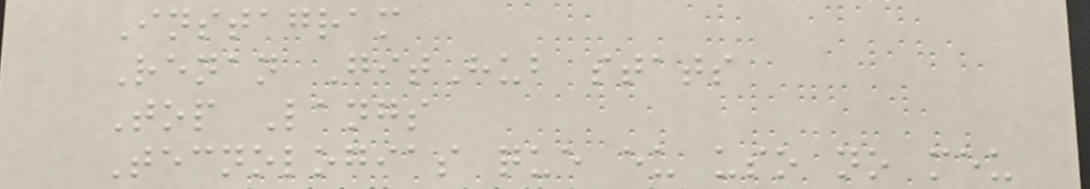Instagram
Renan GitHub stats
Top Langs
Tecnologias que eu uso no meu
